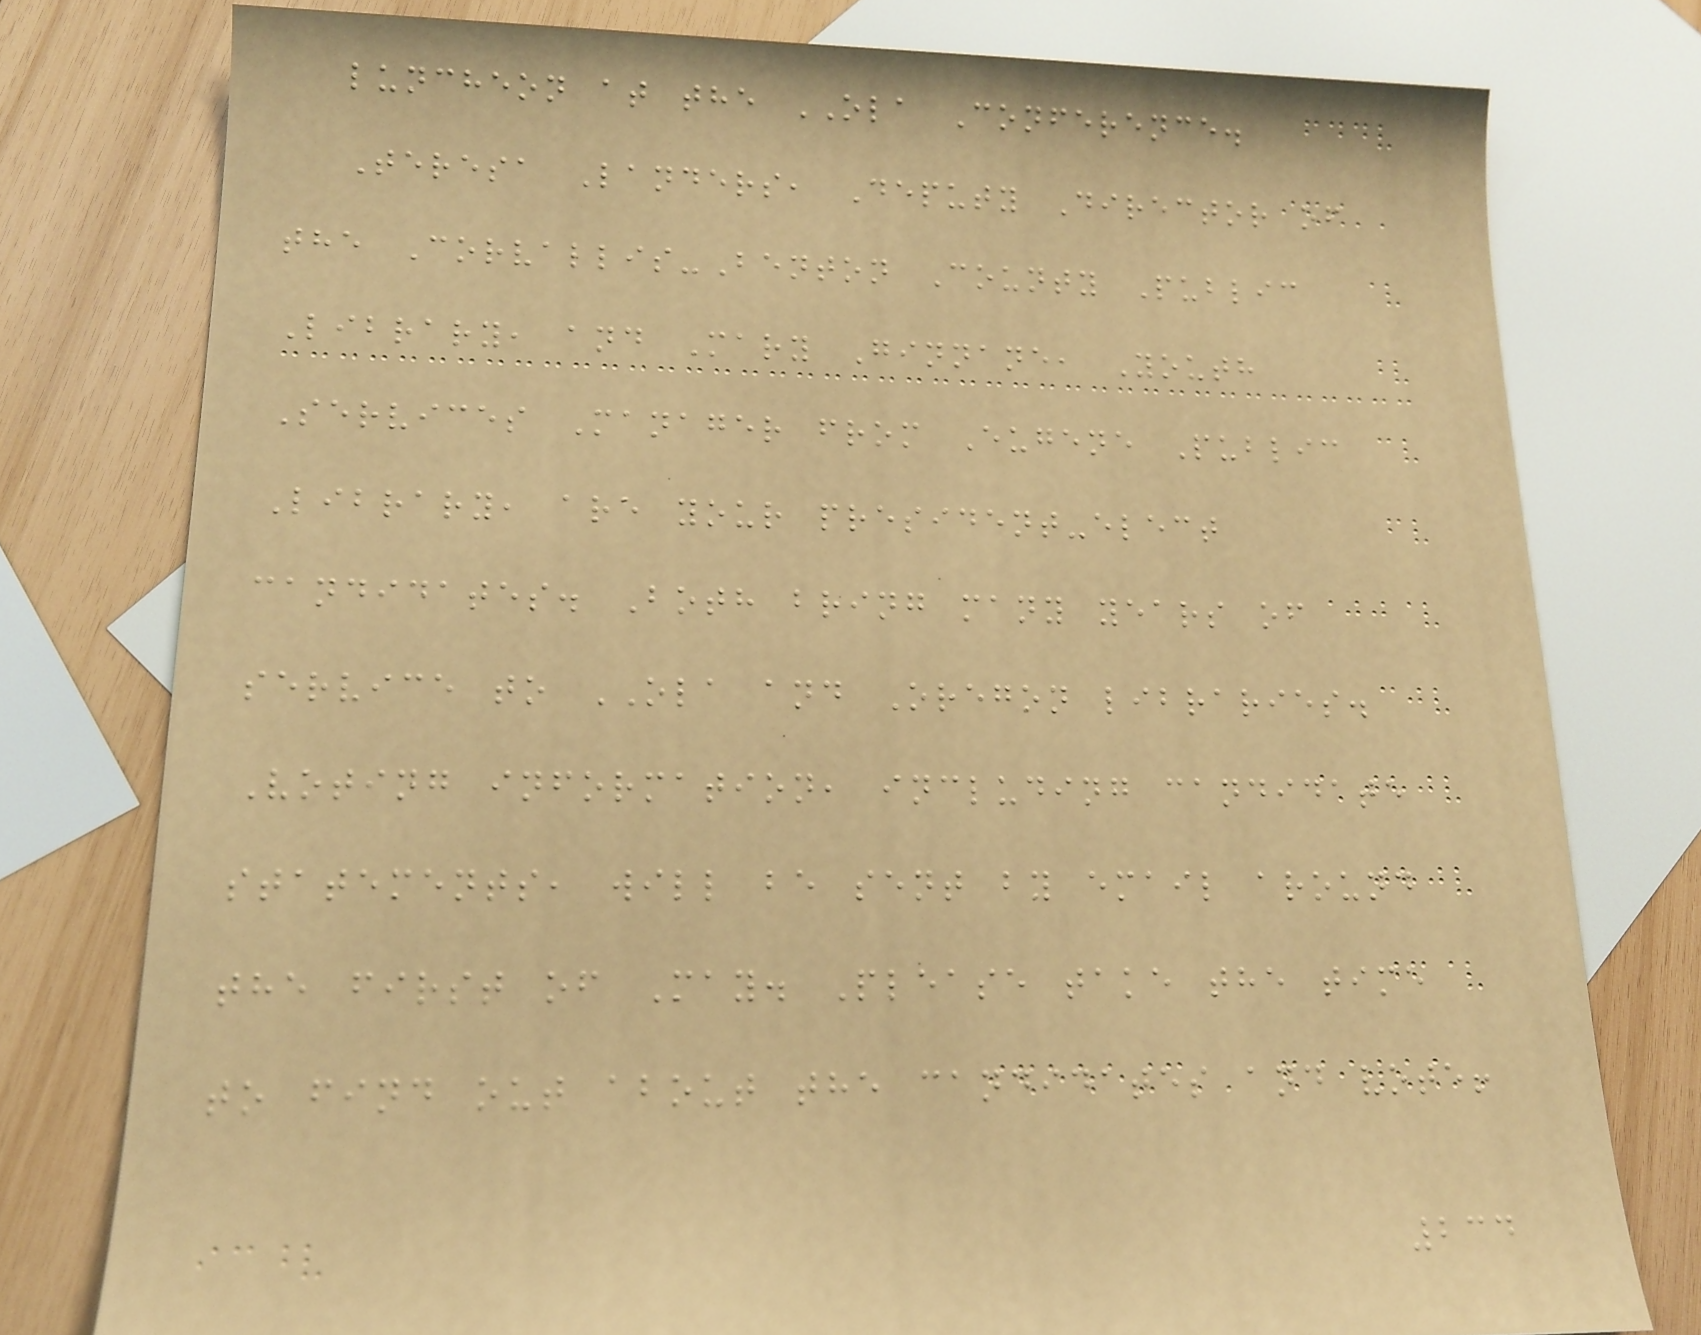luncheon at the OLA Conference.
Teresa Landers, Deputy Director of
the Corvallis-Benton County Public
Library, and Mary Ginnane, Youth
Services Manager from Eugene Public
Library, are your president-elect
candidates. Both bring many years of
service to OLA and Oregon libraries.
Voting information, including candidate
statements, will be sent by email around
the first of May. Please take the time
to find out about the candidates and vote!
234
